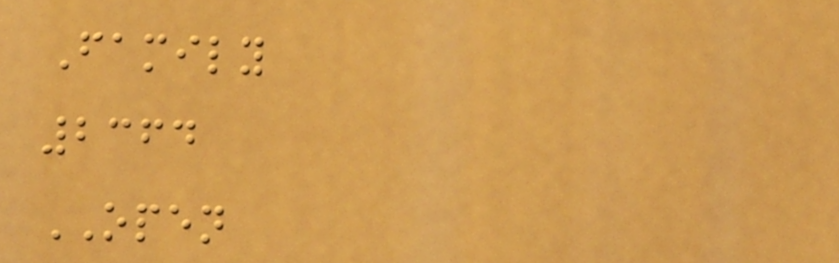Family
2364
OPEN
